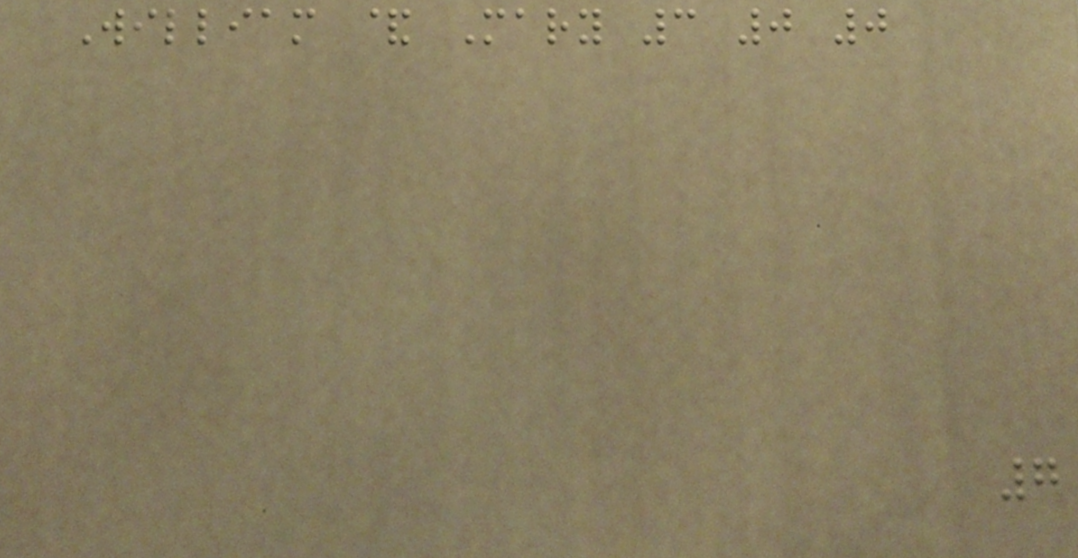William & Mary 3 0 0
7
